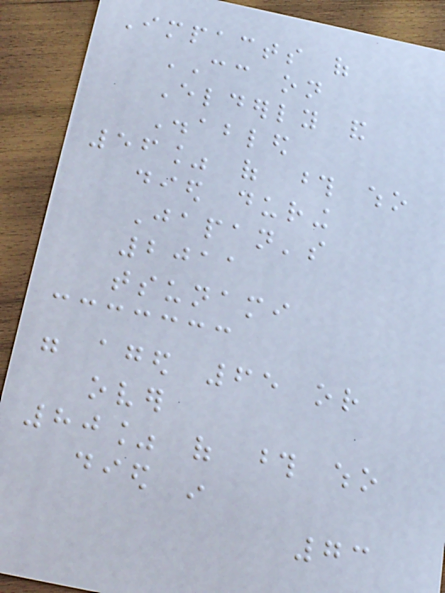Impacts of
CC on
Elderly and
Disabled
56% of those who
died during
Japan's
2011
tsunami
were aged 65 or
over
80% of those who
died in
73
